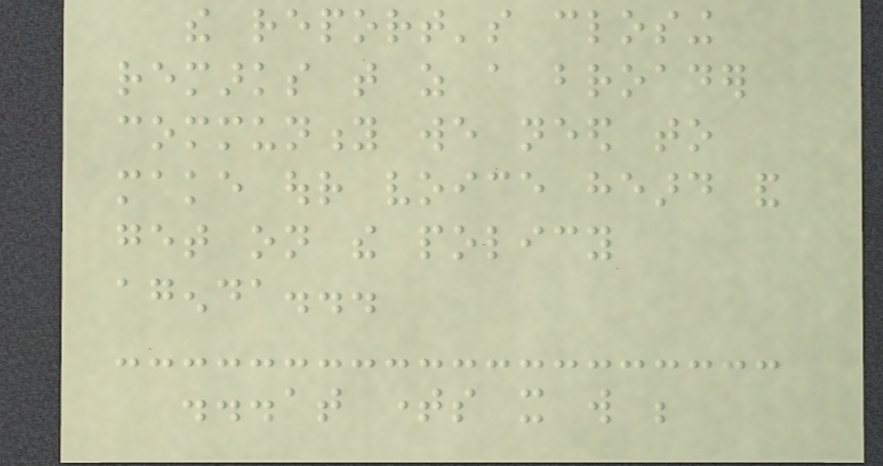the report's closing
remarks that as a broader
community we need to
make our voice heard and
get on the policy
agenda...
...at times it will be
